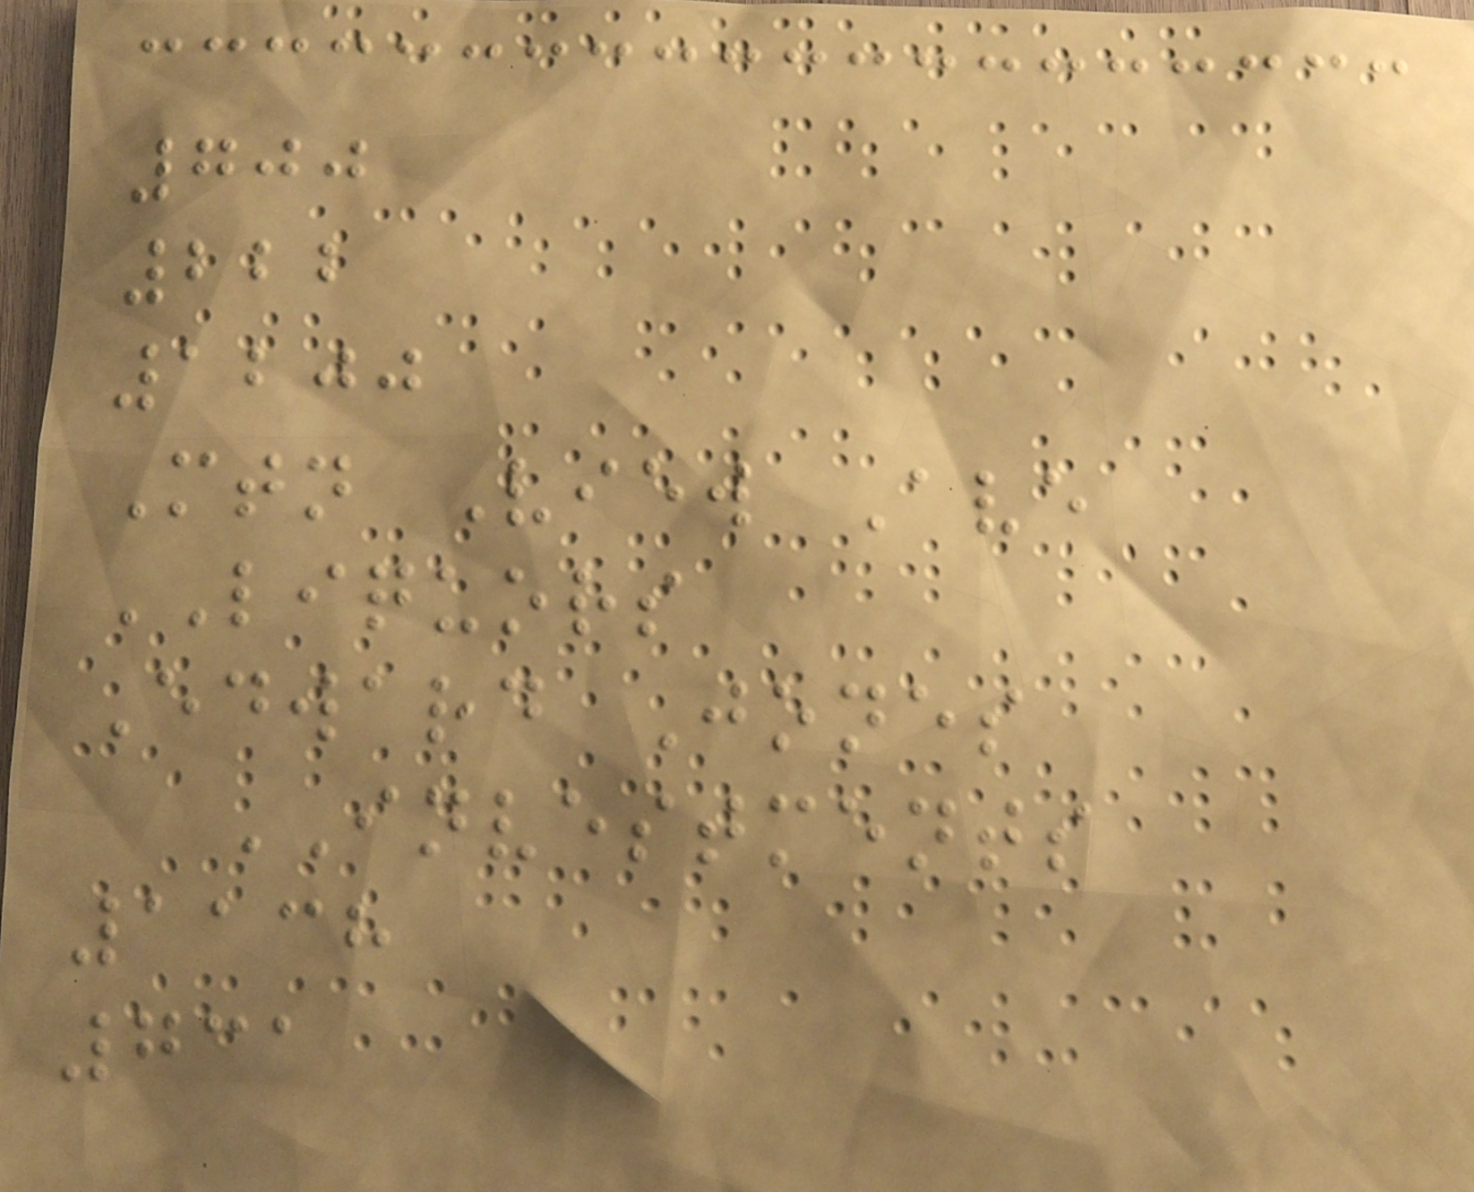700
222
1200
Mtn View Ave
LIQUORS
Edward Jones
INVESTMENTS
1138
731
